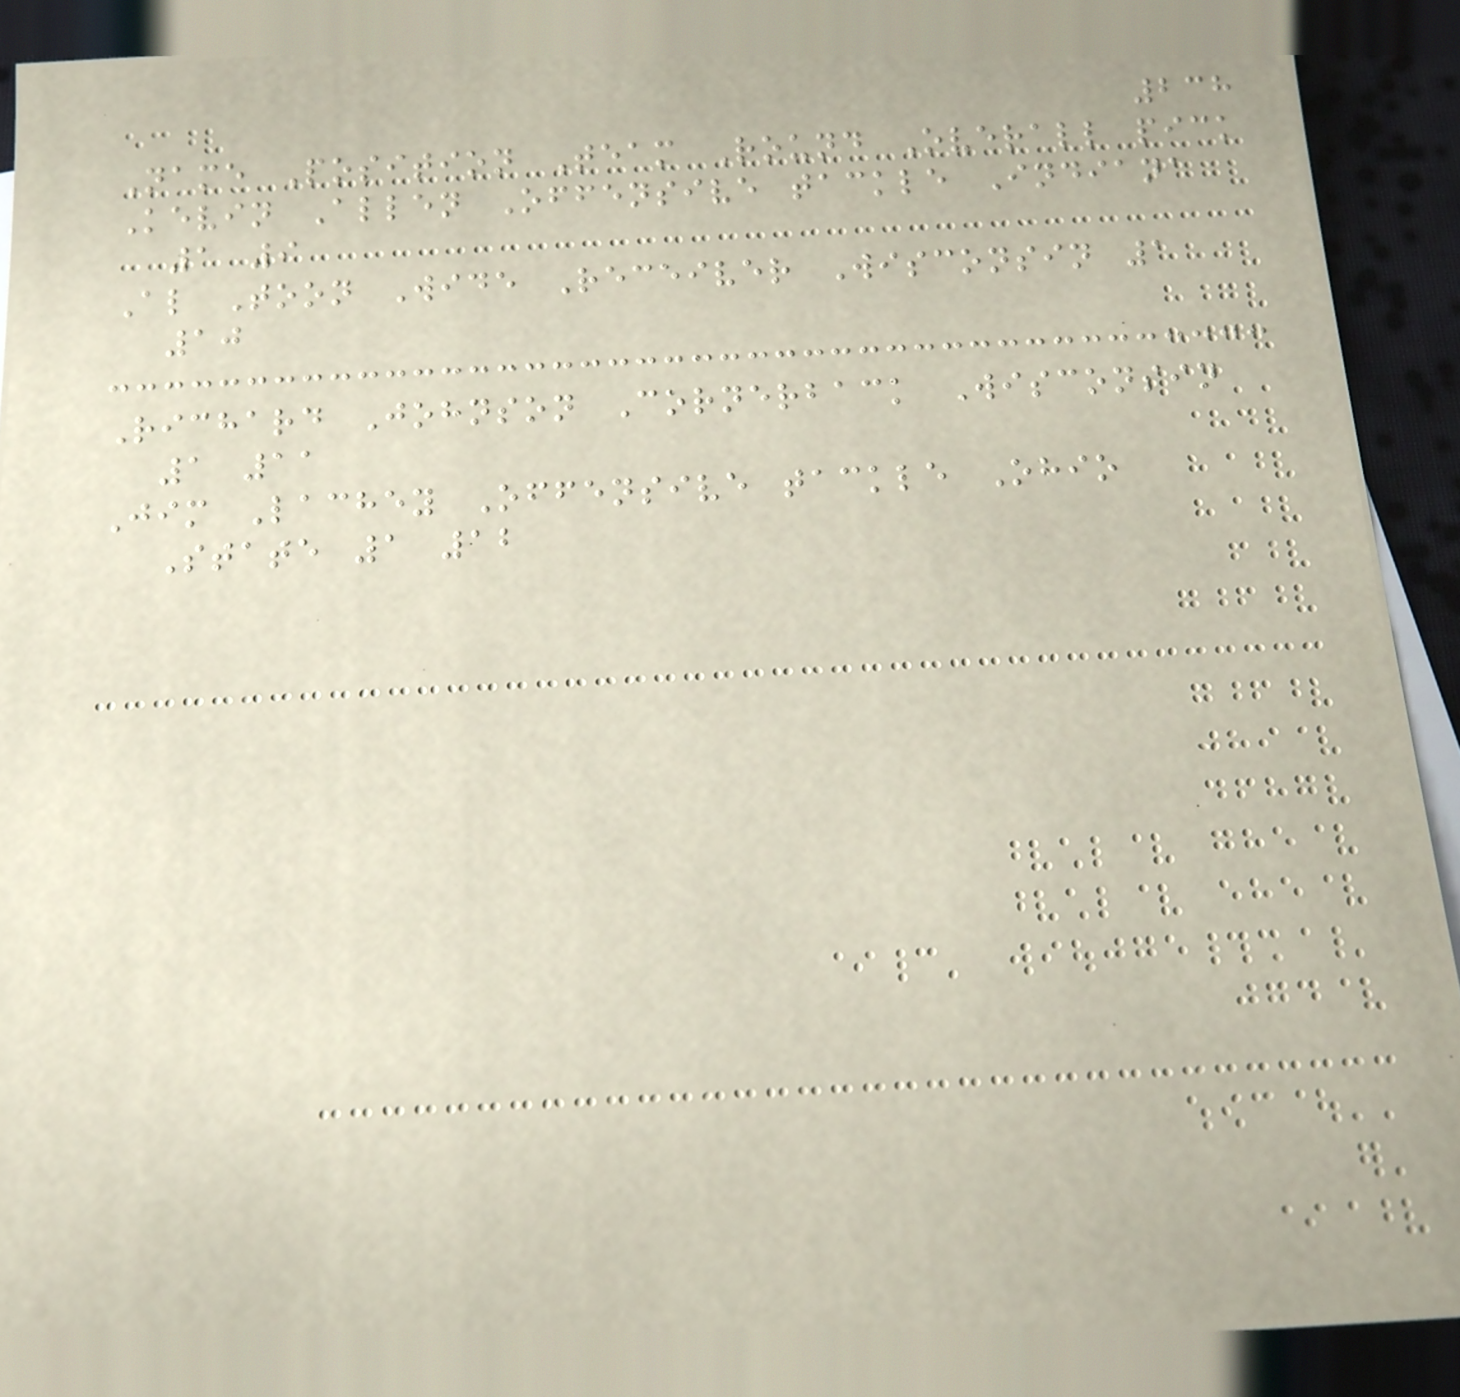238
Name Position Team Round Overall pick
Kevin Allen Offensive tackle Indiana
1 9
Al Toon Wide Receiver Wisconsin 1
10
Richard Johnson Cornerback Wisconsin
1 11
Jim Lachey Offensive tackle Ohio
State 1 12
